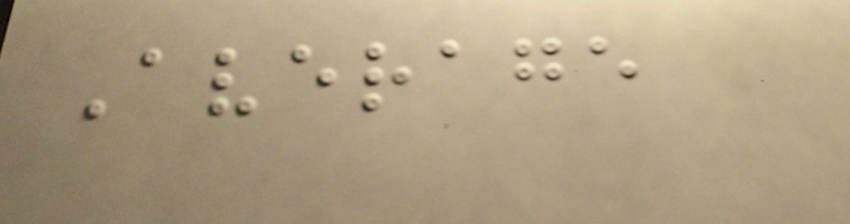Average
